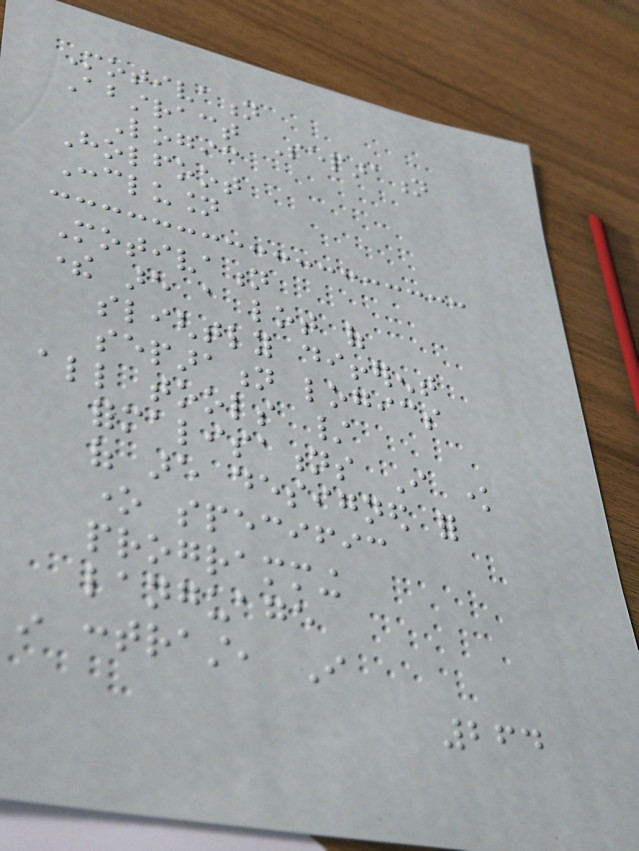Motivation
Abstract Separation
Logic
Holfoot
Conclusion
Motivation
there are a lot of
slightly different
separation logics
all tools /
formalisations I know
of are designed for
one specific
programming
language
in contrast, I
264
